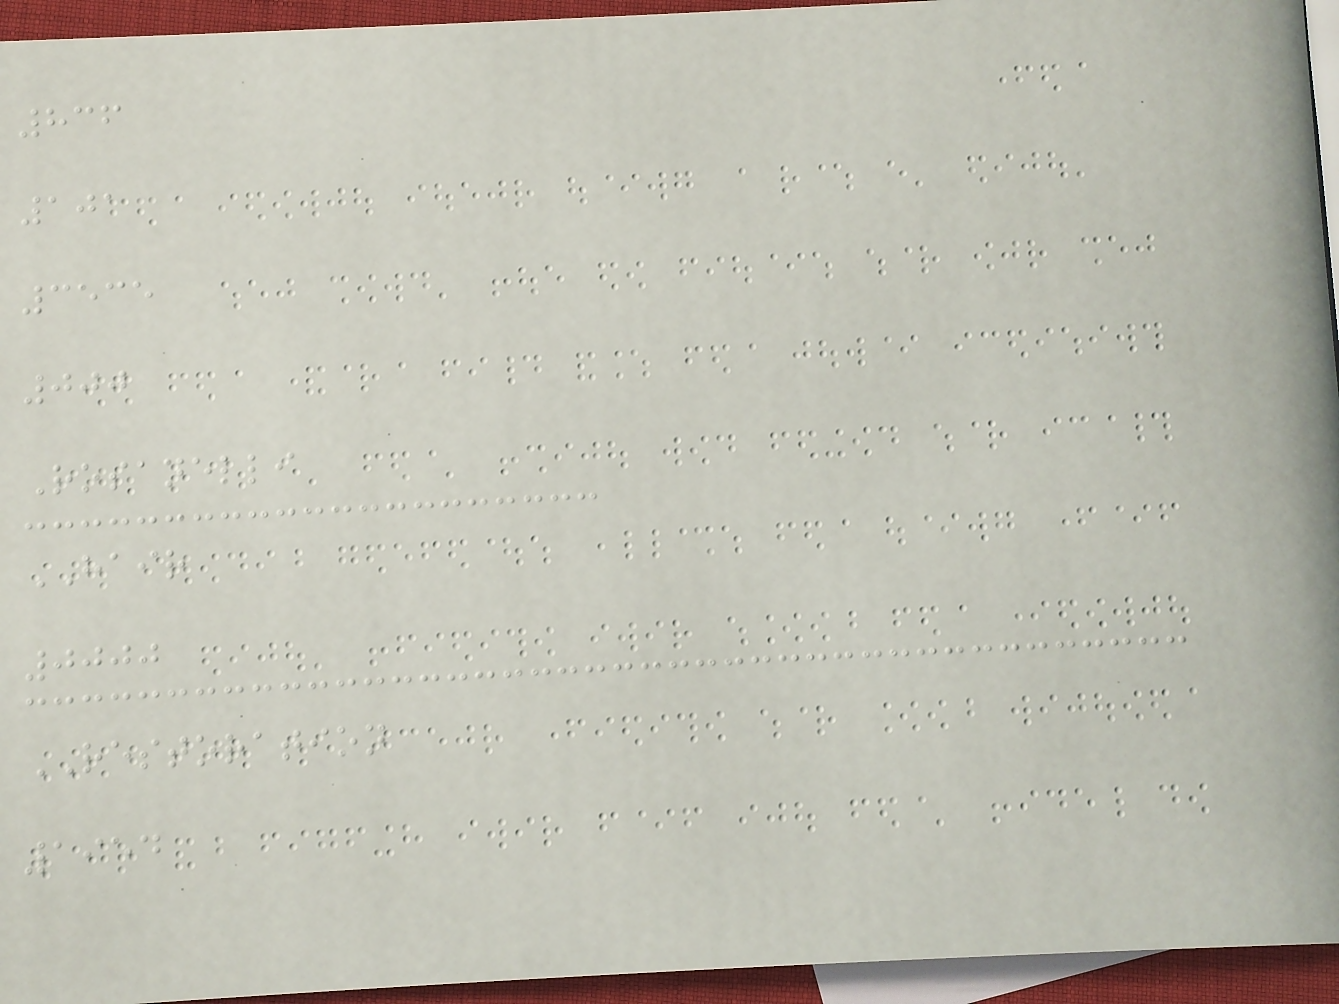836
101
3535
000
Rosanelli
HAIR
0000
RESTORATION
1954
